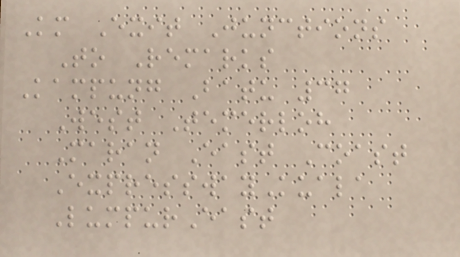Km Exit Junctions
To Remarks
Kampung Batu 37
West Temerloh
Maran East Coast
ExpresswayKuala
LumpurEast
